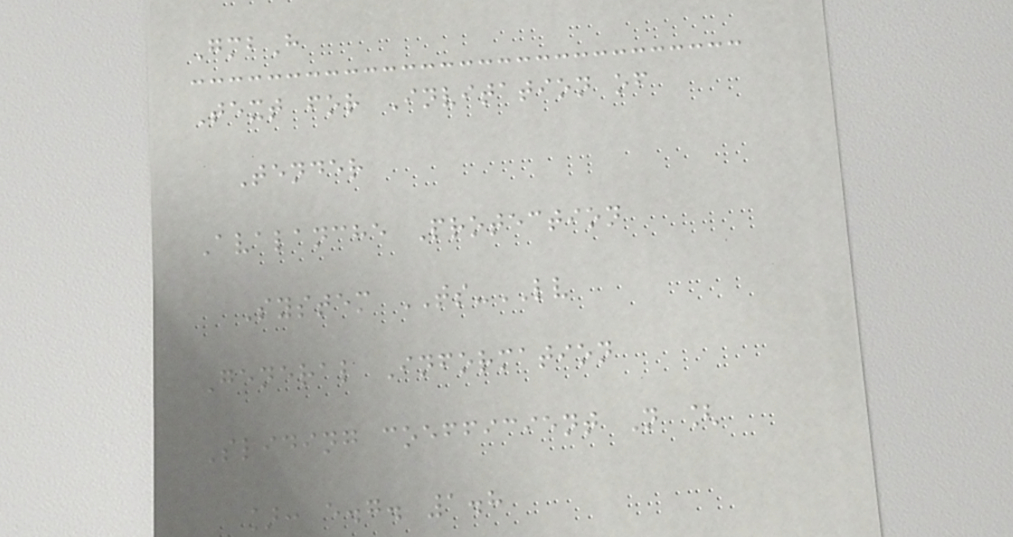GmbH
Text for Invitation of
Tender
Avalanche Protection
System TS-LV
General Information
Sliding coefficient N [
]: e.g. 1.8
